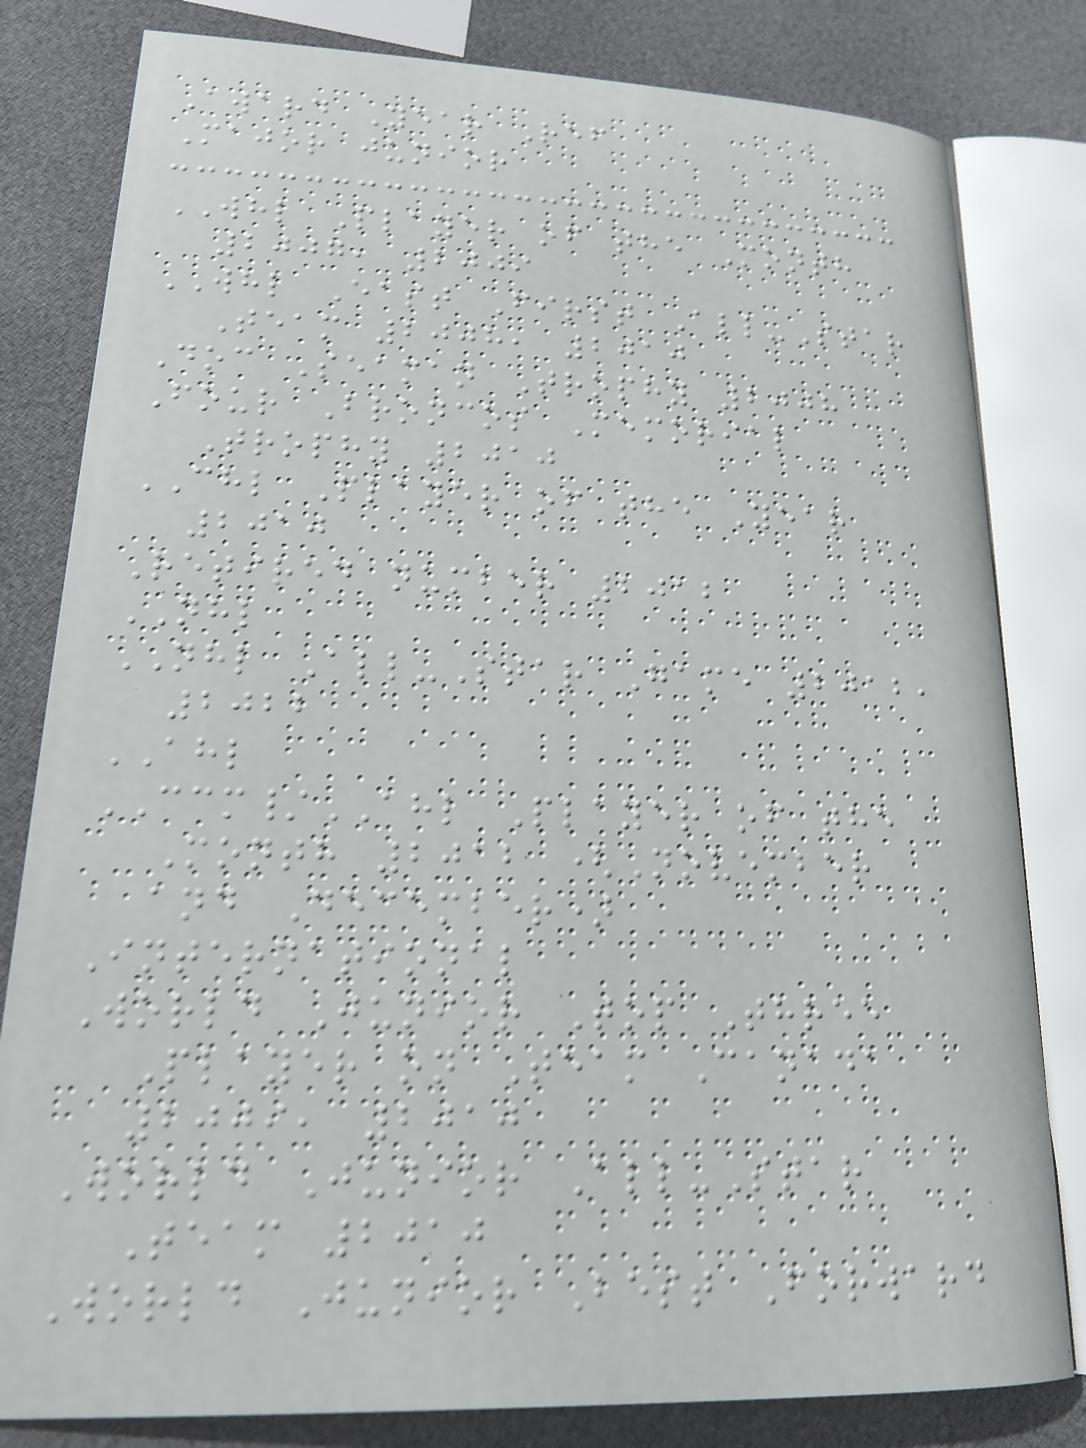Award Year Ref
Major junior
WHL Player of the Month
2007, 2009
WHL East First All-Star
Team 2008, 2010
Doc Seaman Trophy 2008
Four Broncos Memorial
Trophy 2010
CHL Player of the Year
2010
Retired number 2012
NHL
NHL All-Star Game 2012,
2022
AHL
CCM/AHL Player of the
Month 2012 (November
and December)
International
World Junior Top Three
Player on Team Canada
2009, 2010
World Junior All-Star
Team 2010
World Junior Best Forward
